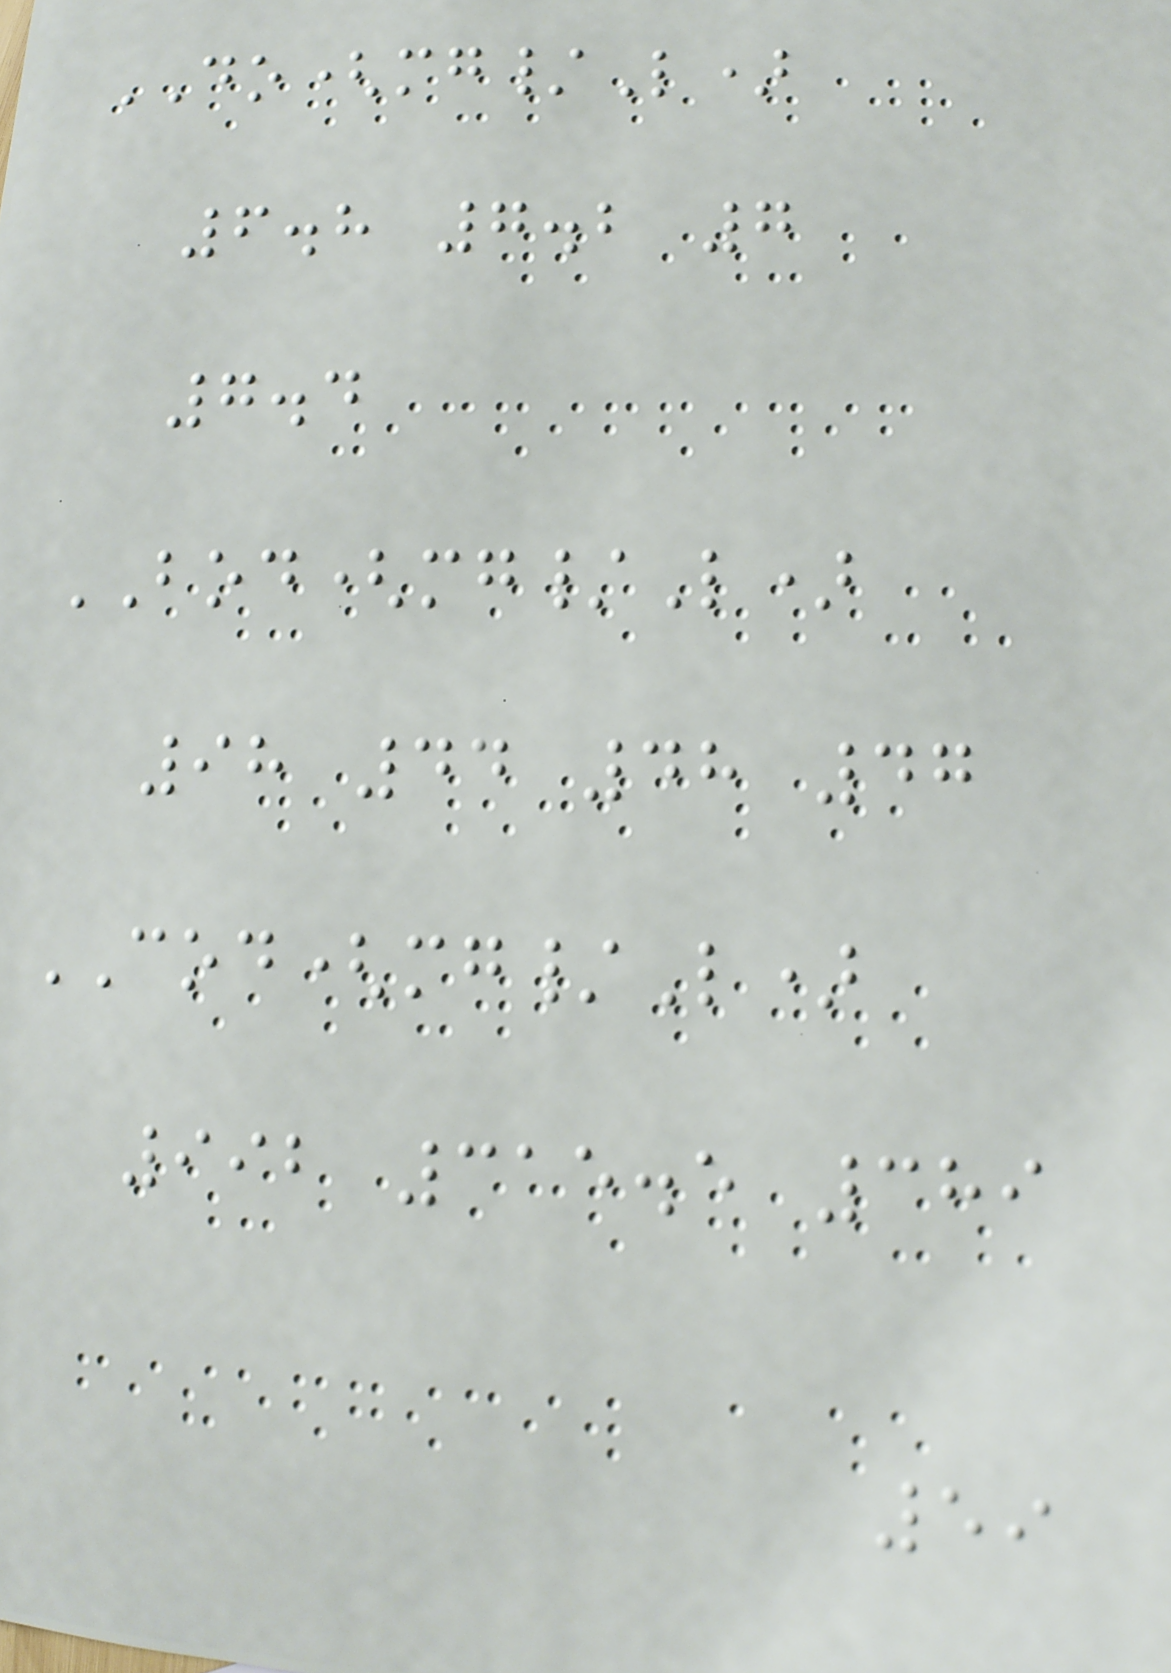DO(mg/L)
6.8 7.2 7
7.4
BOD(mg/L)
98 44 48 47
COD(mg/L)
992 315.5 389
59
